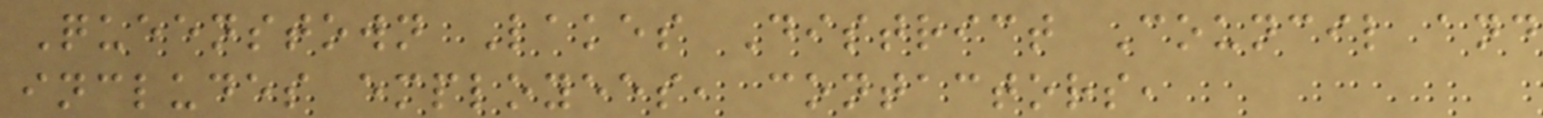Queenstown Lakes District Council and
includes employees, contactors,
